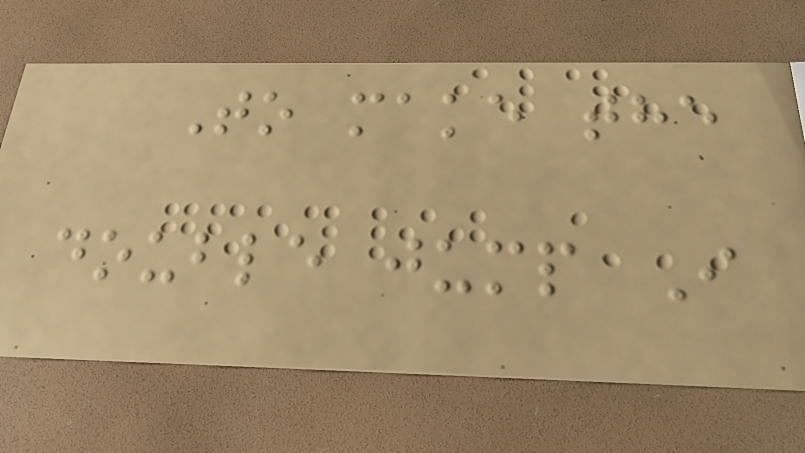To make the
double jump I
